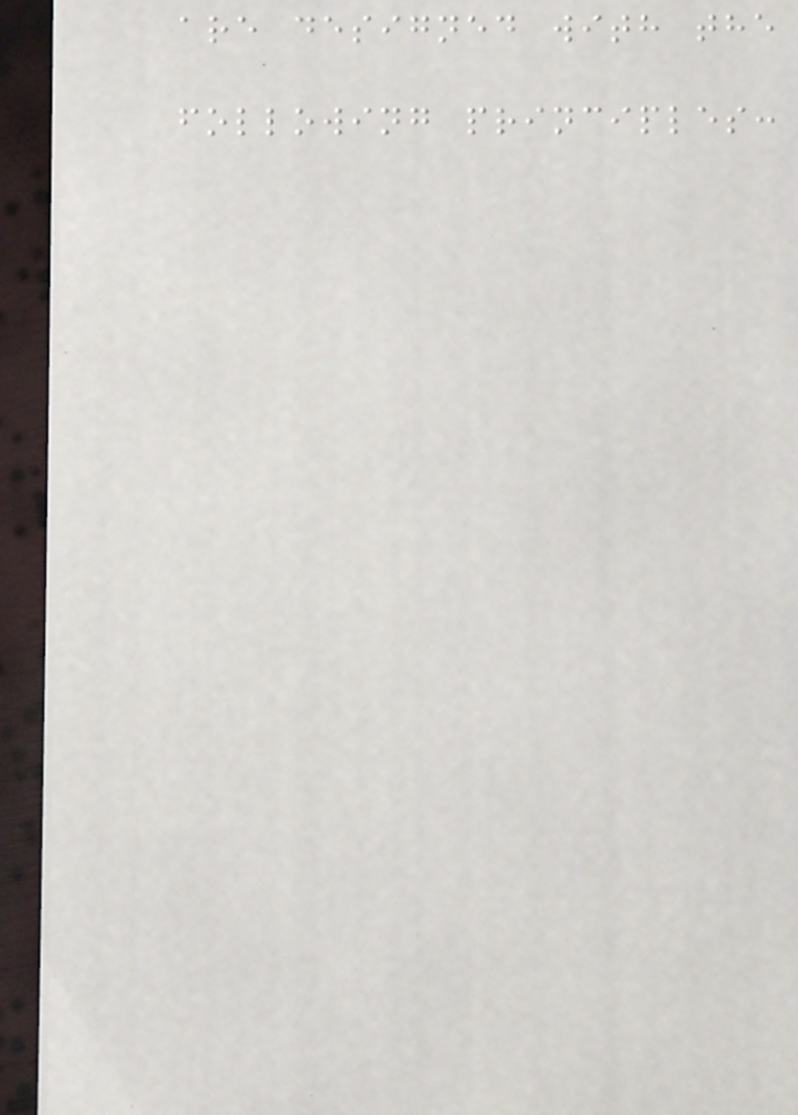are designed with the
following principles:
